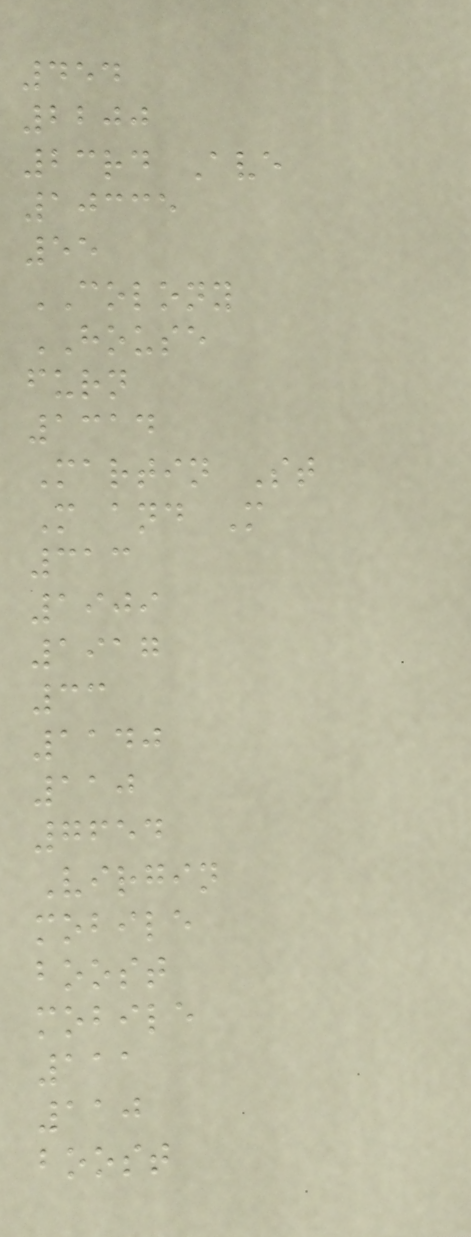454
2200
23rd Ave
10335
55
COLONY
HOUSE
furn
1314
Martin St
M and M
313
1909
1917
33
1140
110
7654
Virgin
mobile
boost
mobile
111
110
boost
